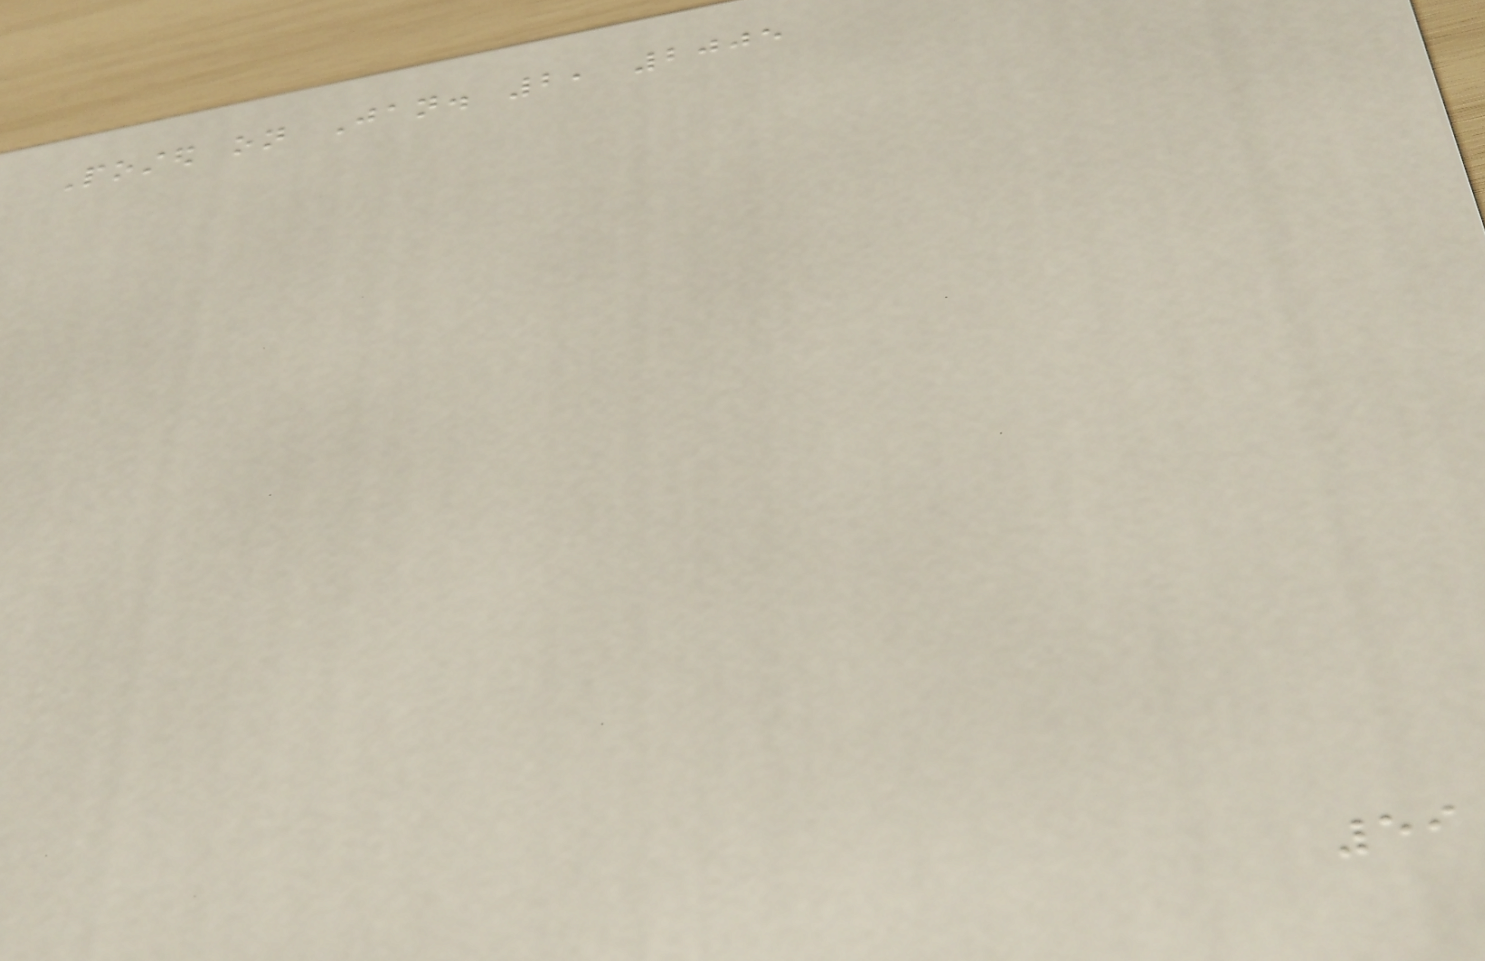Posted on Jan. 2, 2005
59
